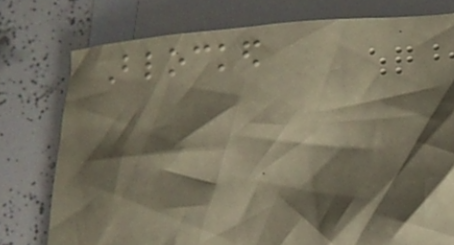Blocked
